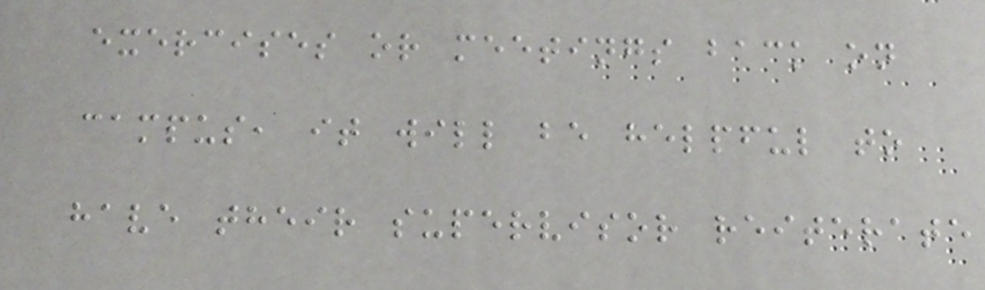exercises or meetings back on
campus, it will be helpful to
have their supervisor reiterate
